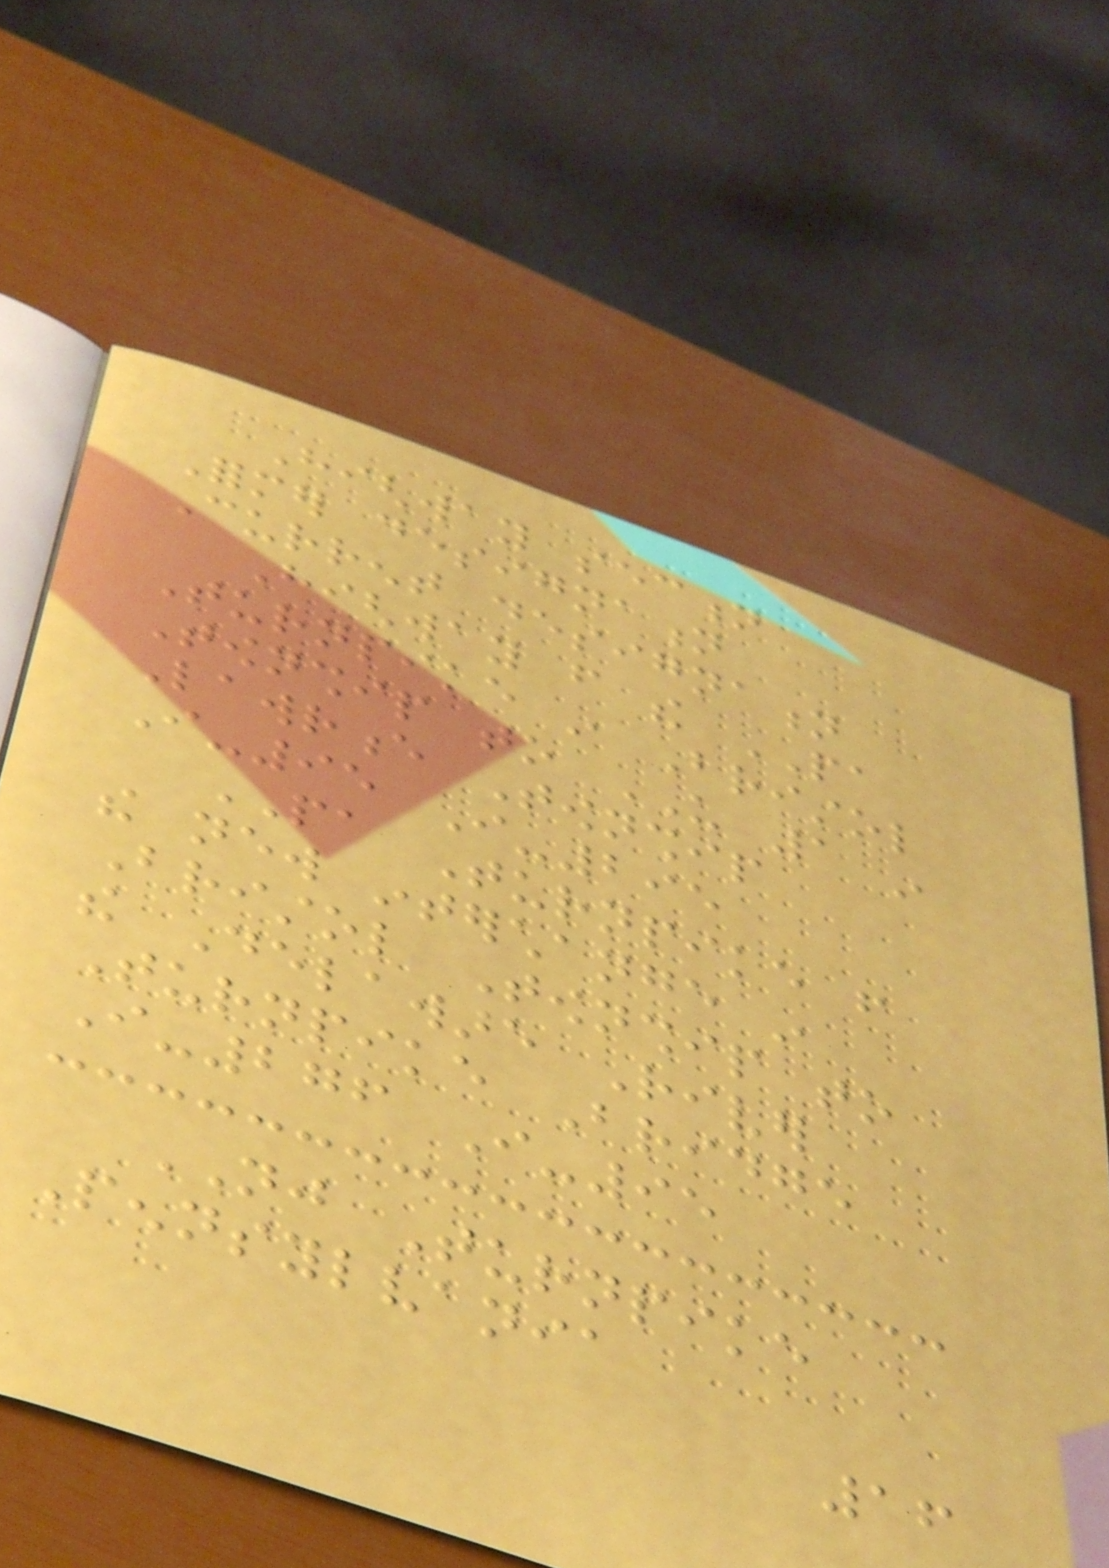Highway section
Former designation
Current designation
Highway from the PA
Turnpike in Bristol
Township to US 1 in
Lawrence Township
I-95 I-295
PA Turnpike from
the new interchange in
Bristol Township to
the Delaware River
Turnpike Bridge
I-276 I-95
NJ Turnpike
Pennsylvania
16
